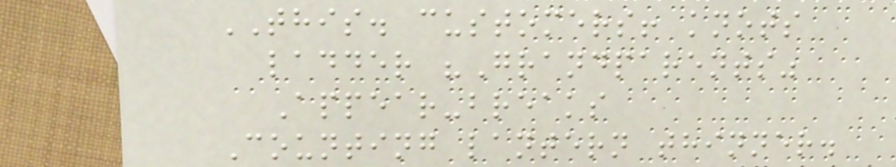THIS. customers! knots
ladder "Grandparents"
Appear-breaks
Counting lantern thinner.
